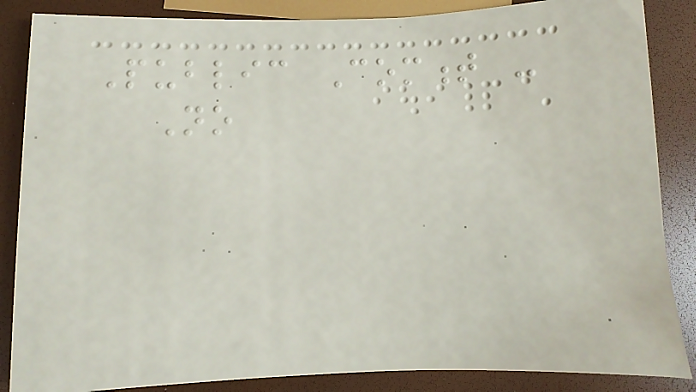Public Comment -
No
